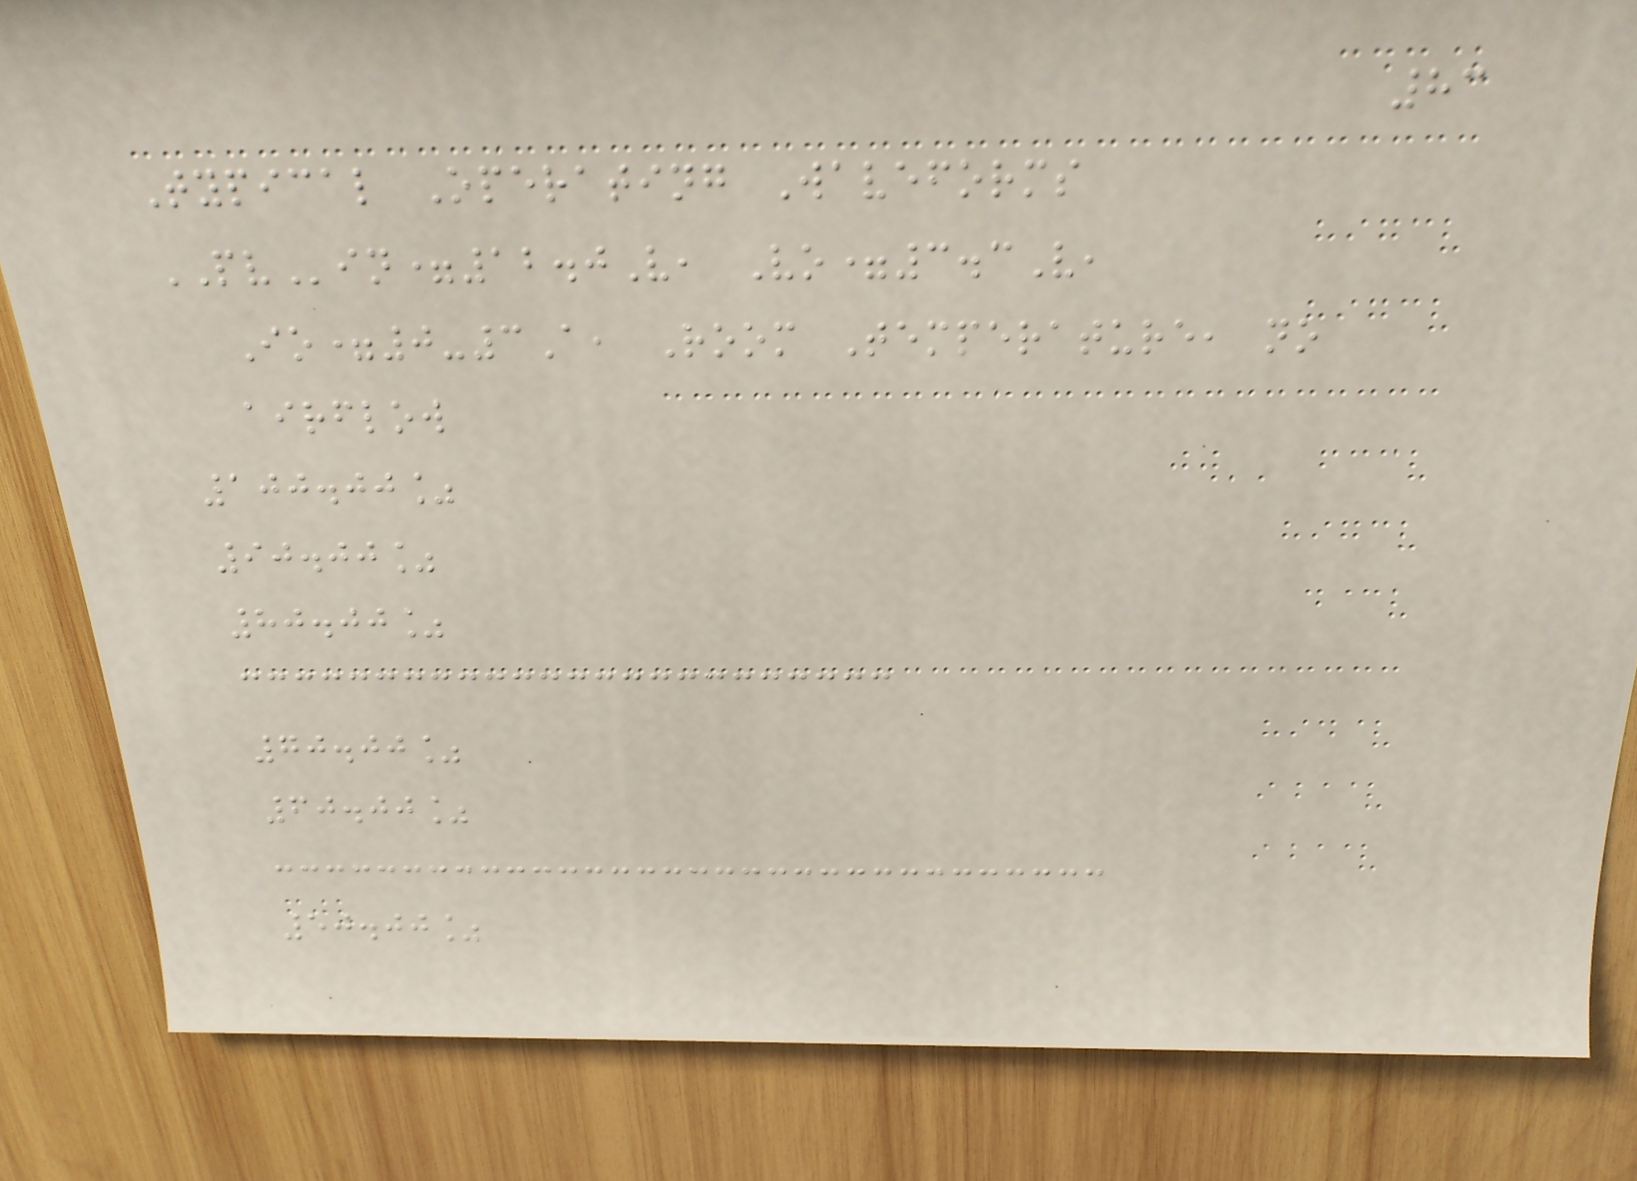83
Typical Operating Waveforms
PVin=12.0V, Vo=3.3V,
Io=0-3A, Room Temperature, no
airflow
100.00%
90.00%
80.00%
70.00%
60.00%
50.00%
